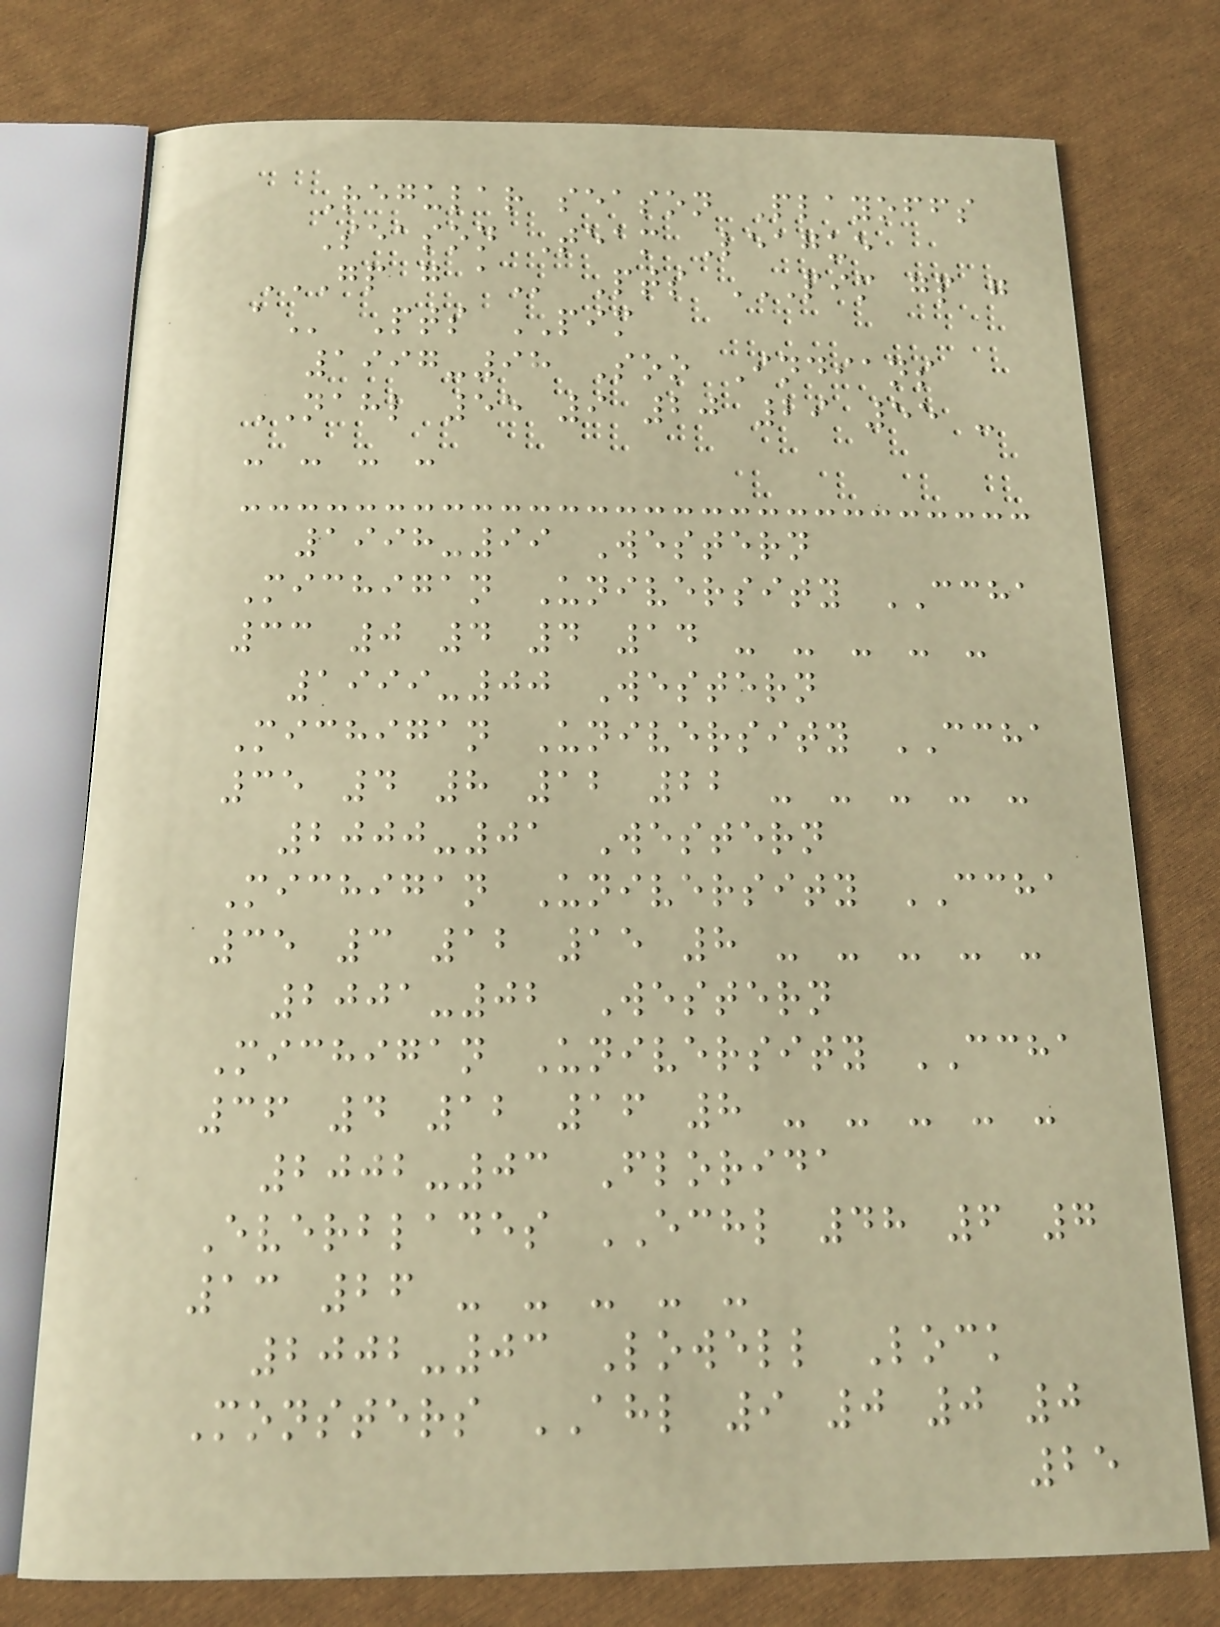Regular season Playoffs
Season Team League
GP G A Pts PIM GP G
A Pts PIM
1997-98 Soo Indians
NAHL 55 9 20 29 55 -
- - - -
1998-99 Western
Michigan University CCHA
33 0 4 4 14 - - - - -
1999-00 Western
Michigan University CCHA
35 4 8 12 22 - - - - -
2000-01 Western
Michigan University CCHA
35 3 12 15 8 - - - - -
2001-02 Western
Michigan University CCHA
36 4 12 16 8 - - - - -
2002-03 Florida
Everblades ECHL 48 6 7
13 26 - - - - -
2002-03 Lowell Lock
Monsters AHL 9 0 0 0
25
